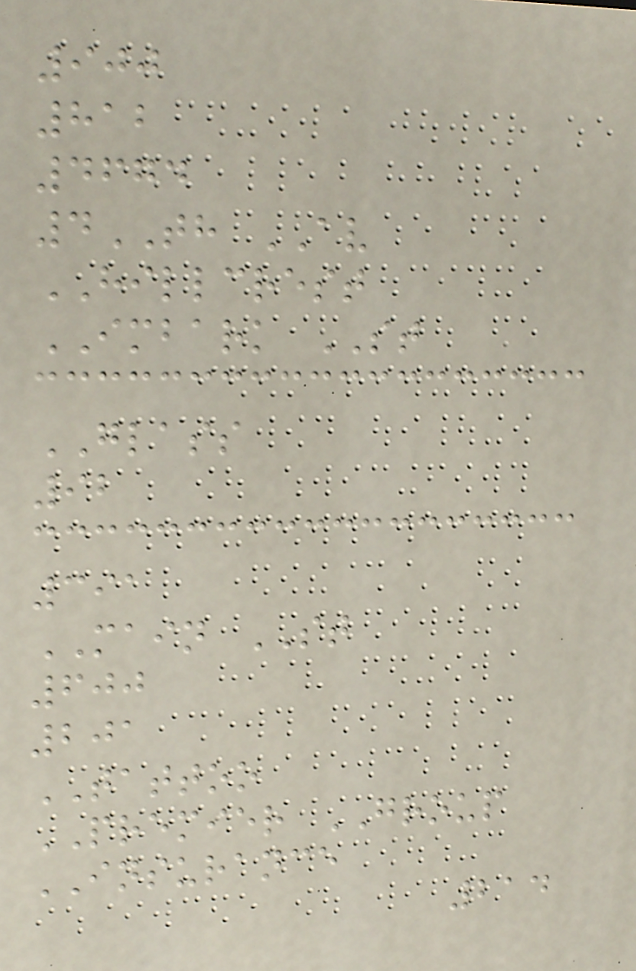900
812
4674
4TH AV
HILLCREST
IMBARK ST
GLASS
92
391
MAIN ST
600
201
TATTOO
PREMIER GROUP
INSURANCE
214
